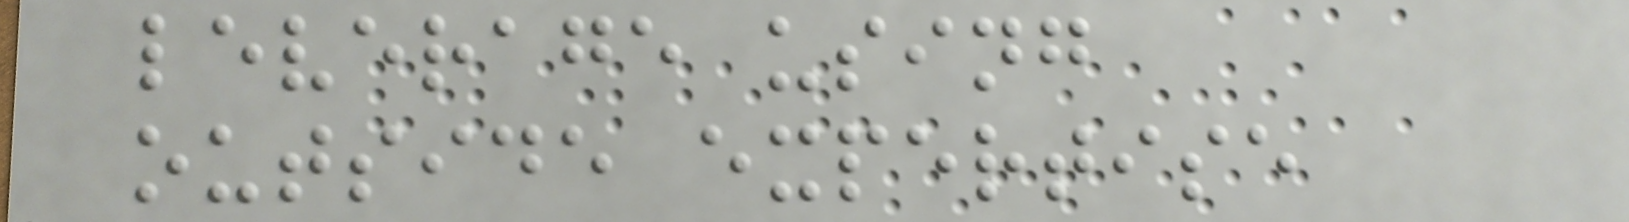leverage using
outside expertise
